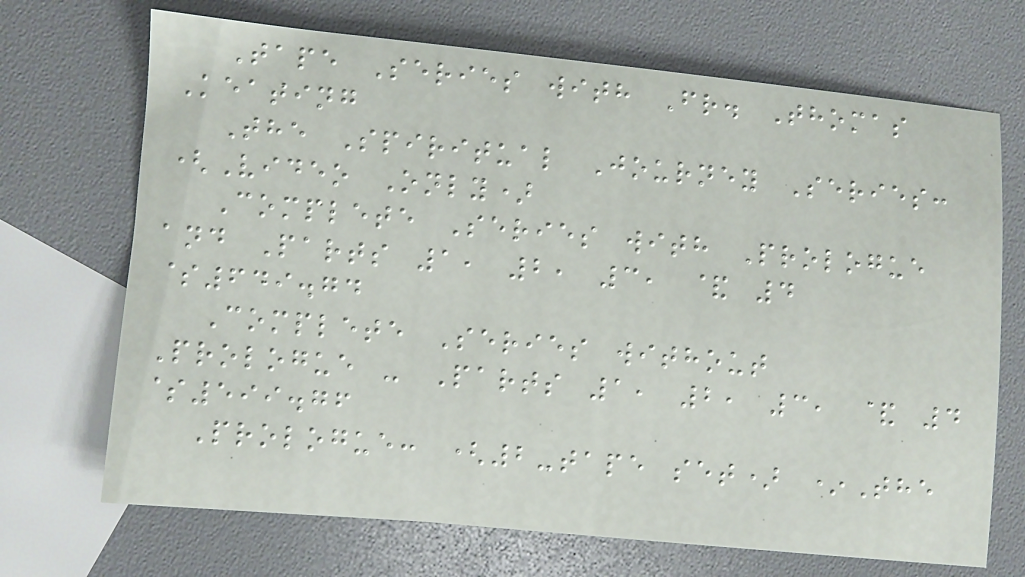Tape Series with Fr. Thomas
Keating
The Spiritual Journey Series:
(Video Only)
Complete Series with Prologue
and Parts 1, 2, 3, & 4
$649.74
Complete Series without
Prologue - Parts 1, 2, 3, & 4
$599.76
Prologue: (2-tape set) *The
